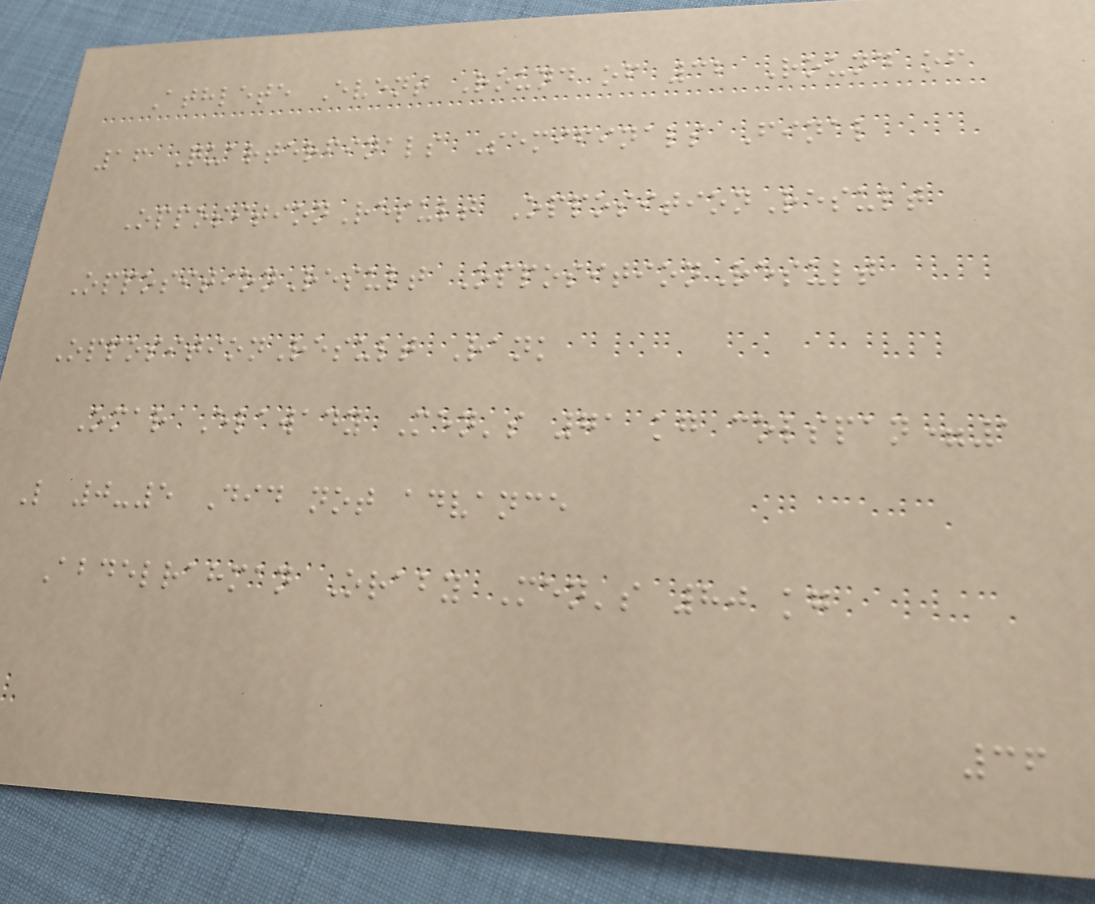Athlete Event Round of 32 Round of
16 Quarterfinals Semifinals Final
OppositionResult OppositionResult
OppositionResult OppositionResult
OppositionResult Rank
Omar Elawady Men's 71 kg colspan=1
L 0-5 Did not advance
Abdelrahman Oraby Men's 80 kg
36
